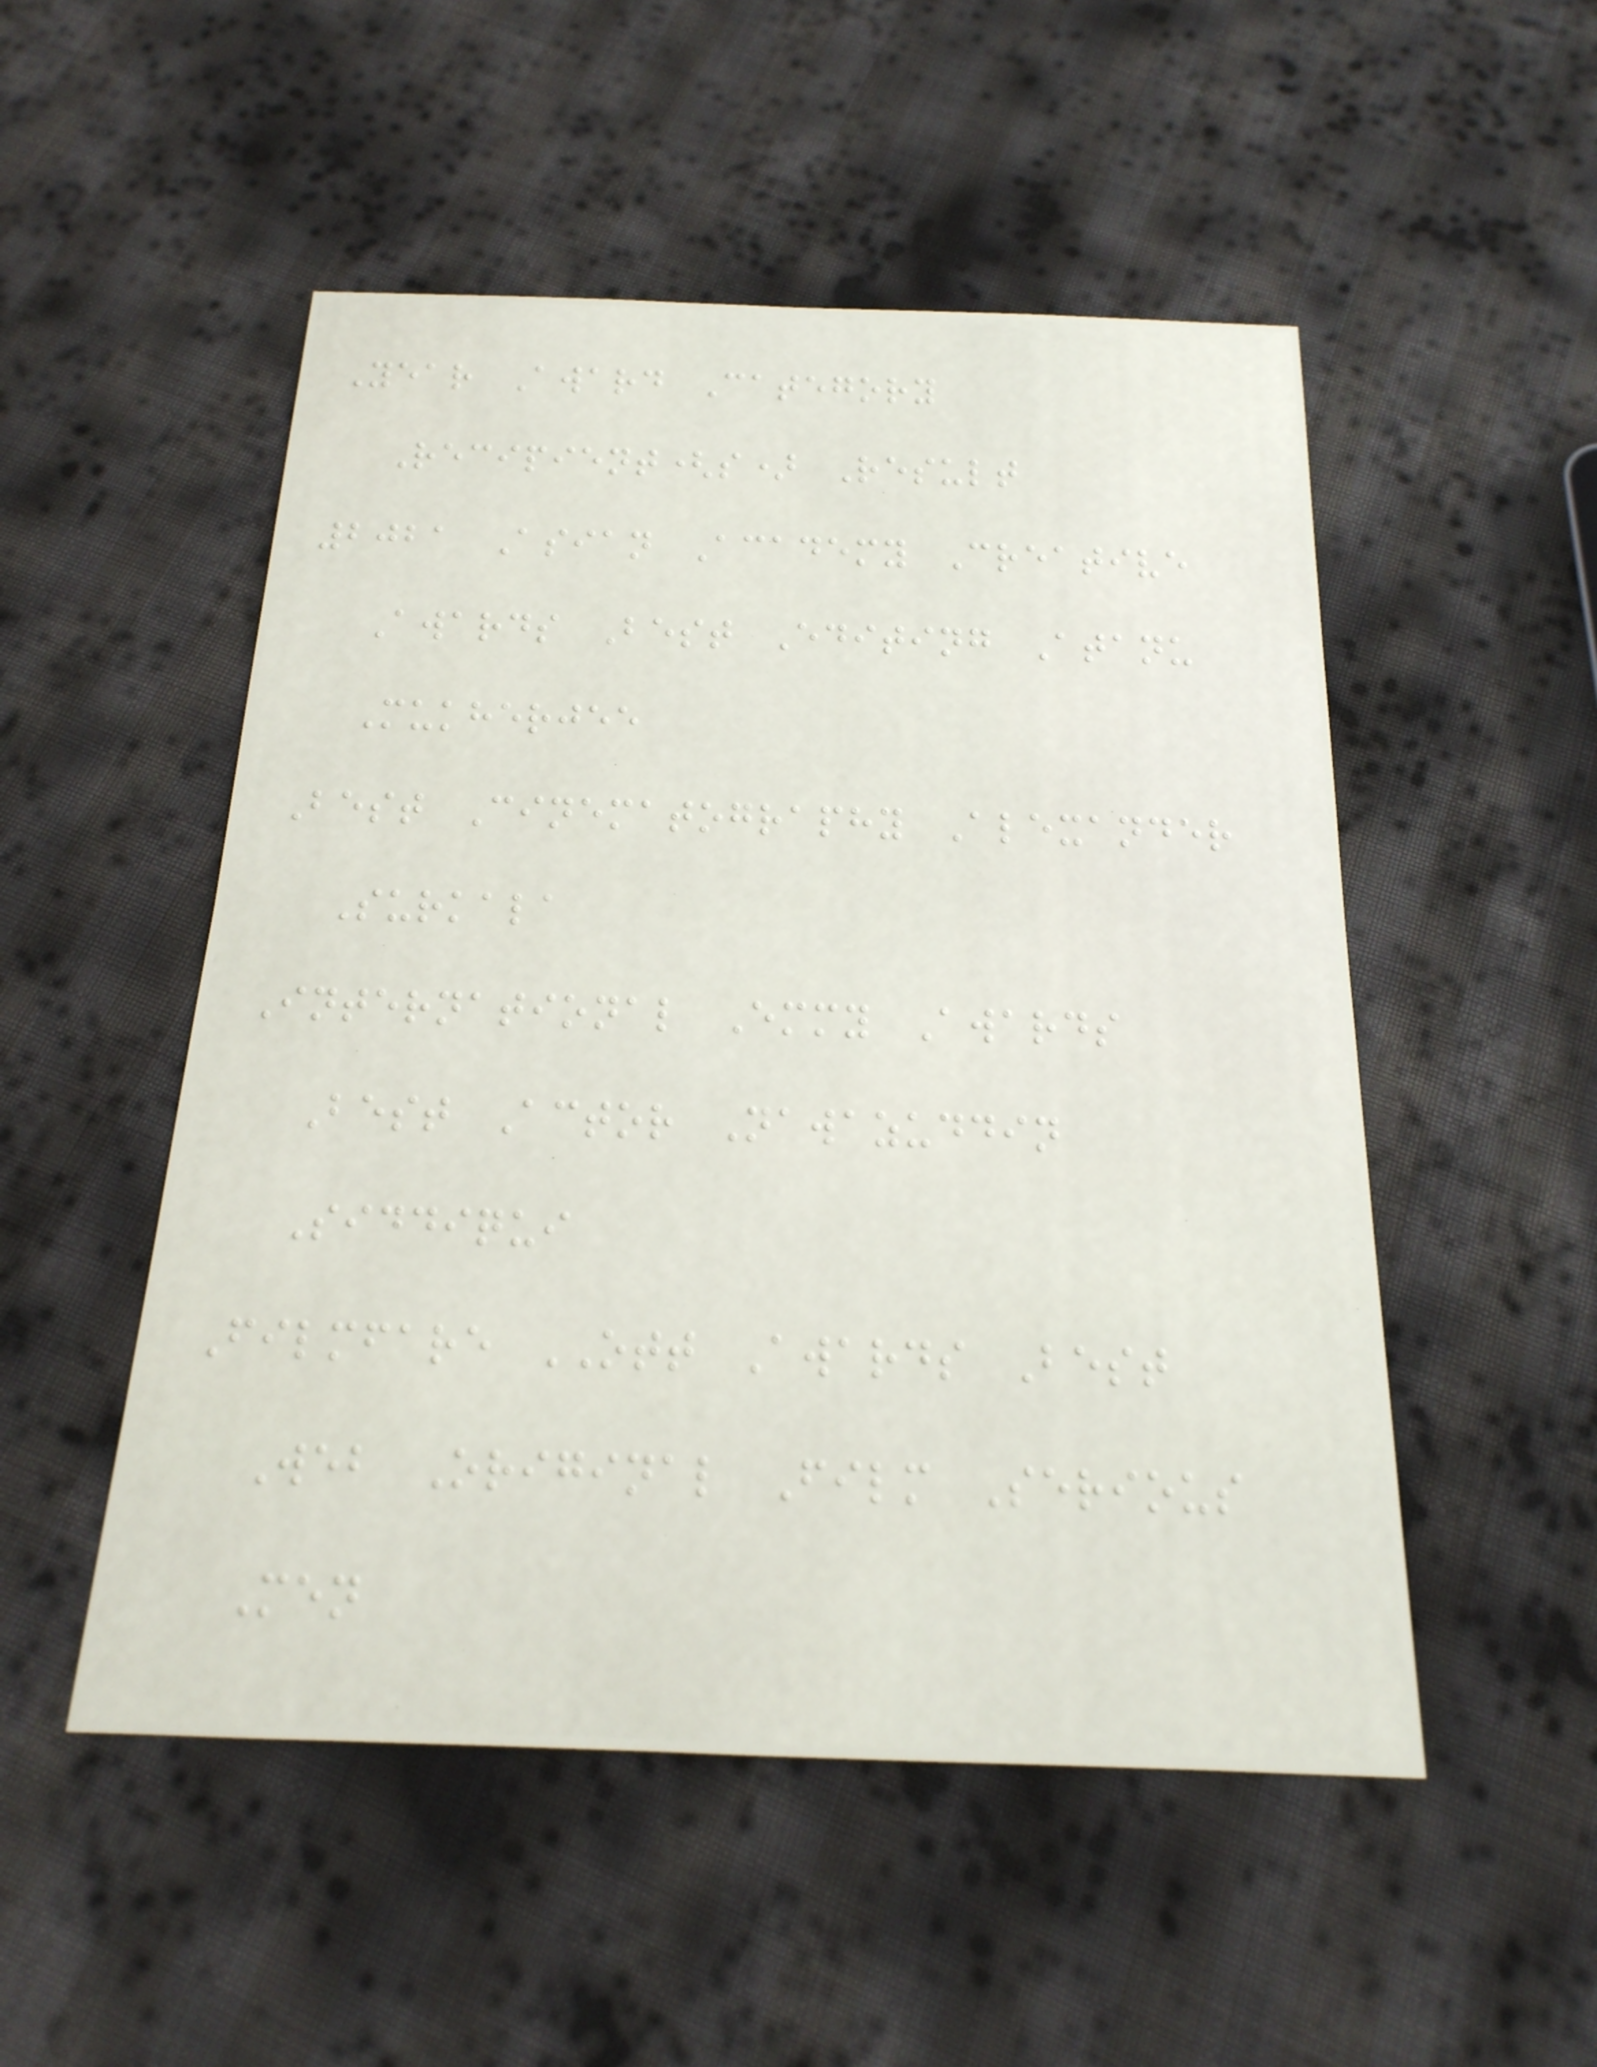Year Award Category
Recipient(s) Result
2021 Asian Academy Creative
Awards Best Editing Atanu
Mukherjee
Best Cinematography Alexander
Surkala
International Emmy Awards
Best Actor Nawazuddin
Siddiqui
Filmfare OTT Awards Best
Web Original Film Serious
Men
